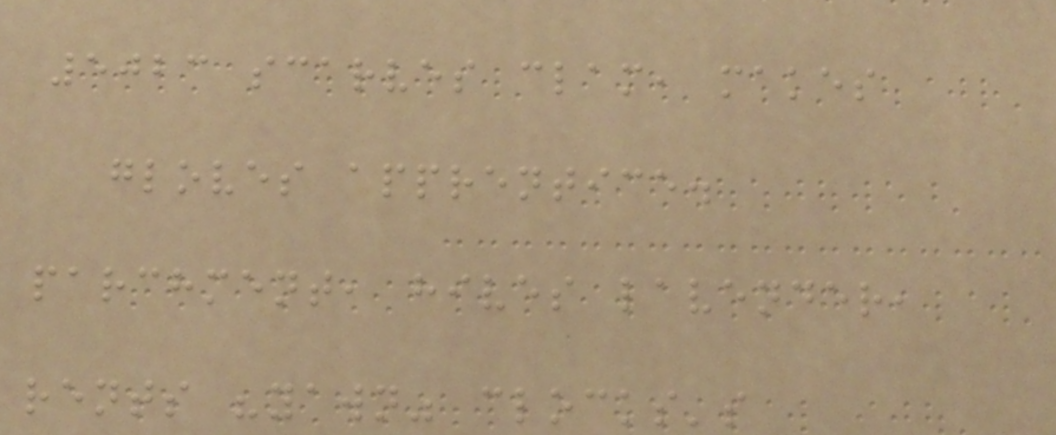5023 scarves clam, makes
gloves apprentice.
parchment, hives lavender,
rents "yawn" clocks's
